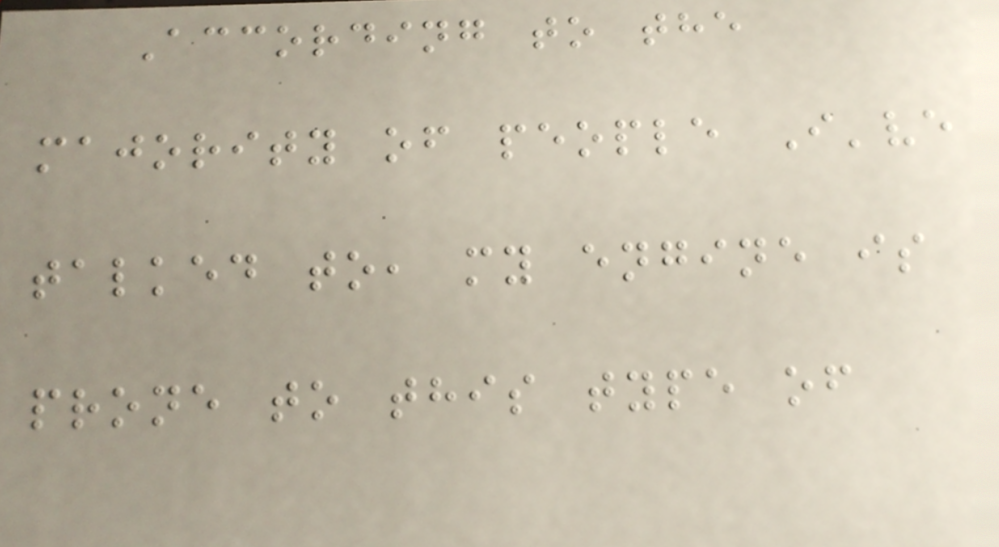According to the
majority of people I've
talked to, my engine is
prone to this type of
